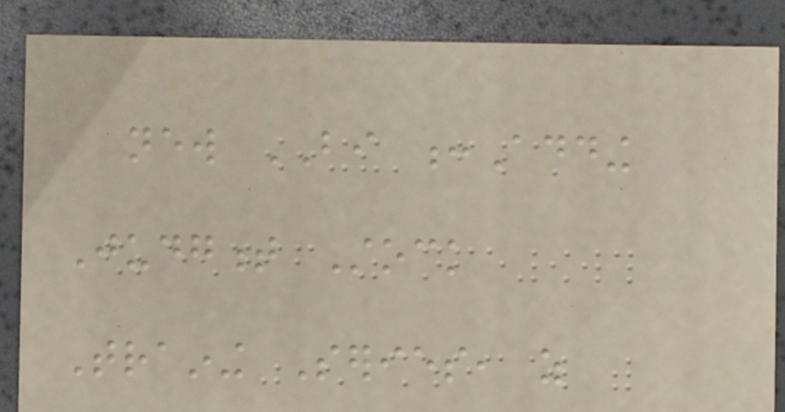new BI :Adding
Judgment Stock
Training Series, as
